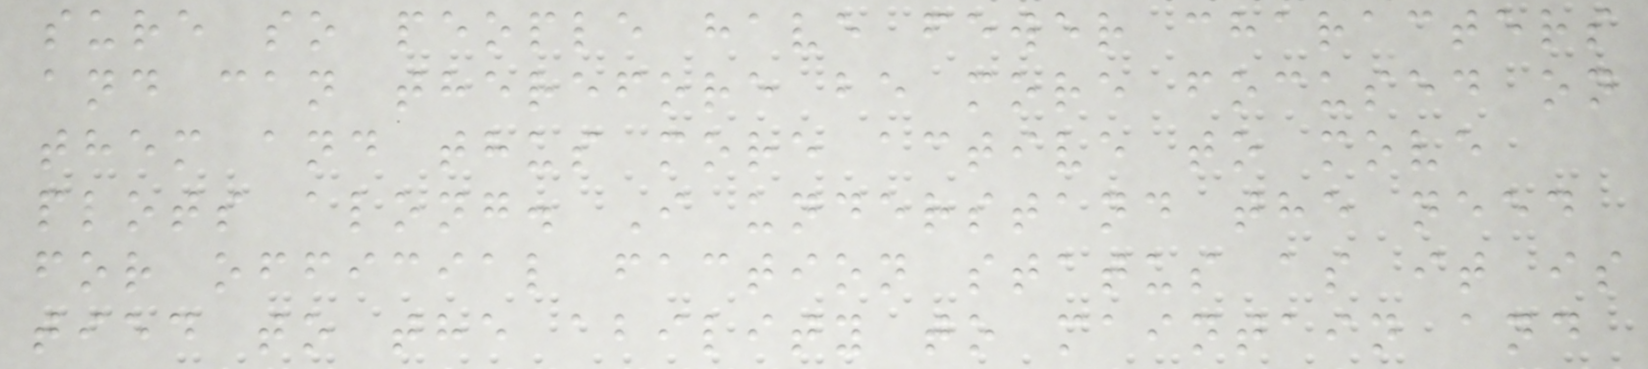sure so people have fewer characters
and can therefore be more focused on
them and thus more active to move
plots along. I understand the need
for official faction status as it is
tied to the ability to maintain and
